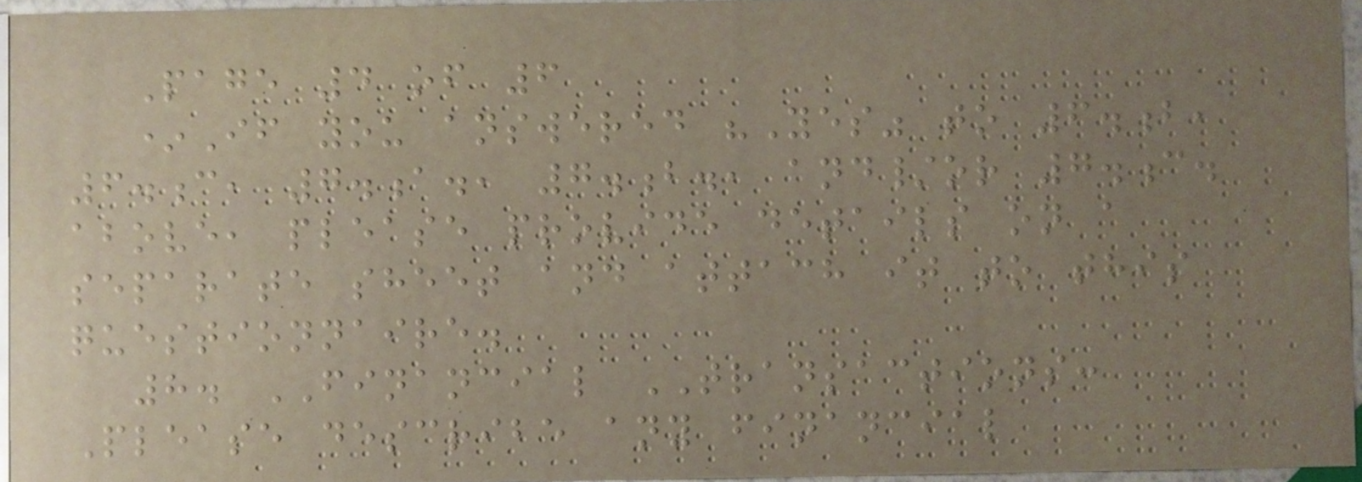Page 4 of 6
*If you answered "Yes" to 6.b,
6.c, 7.a., 7.b., and/or 7.c.
above, please provide details on a
separate sheet and attach it to this
questionnaire.
8. FINANCIAL TRANSACTIONS:
Please describe any financial
